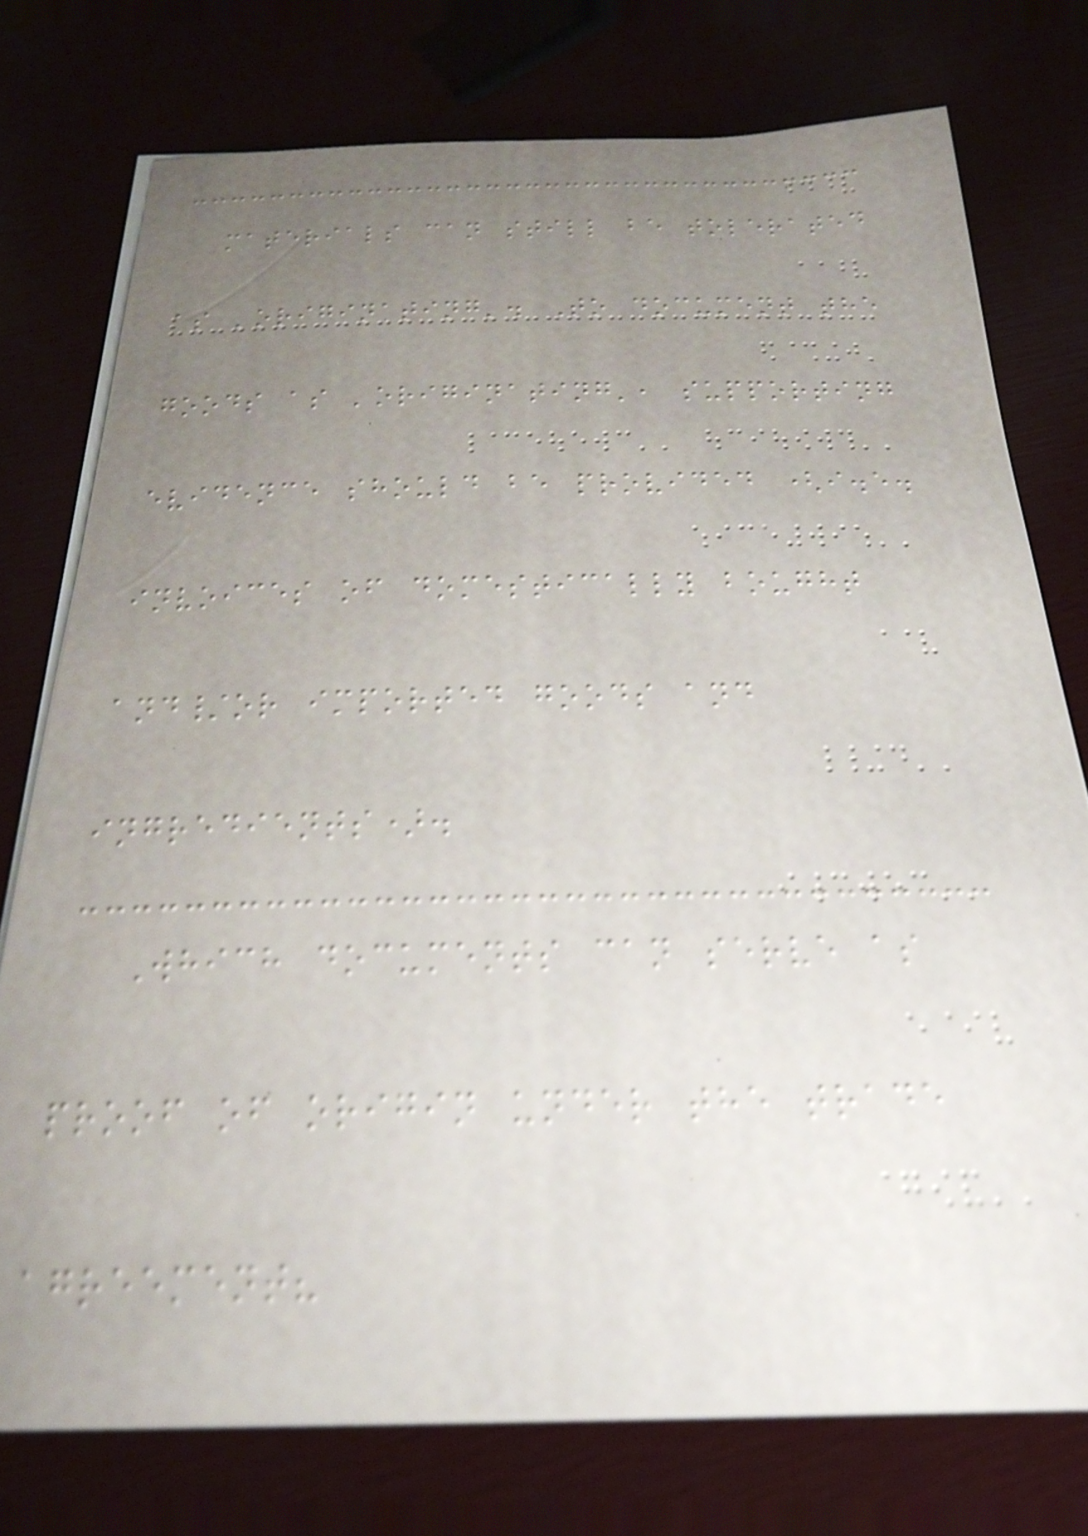materials can still be tolerated
as 'originating'. To document the
goods as 'originating', supporting
evidence should be provided (i.e.
invoices of domestically bought
and/or imported goods and
ingredients).
Which documents can serve as
proof of origin under the trade
agreement?
